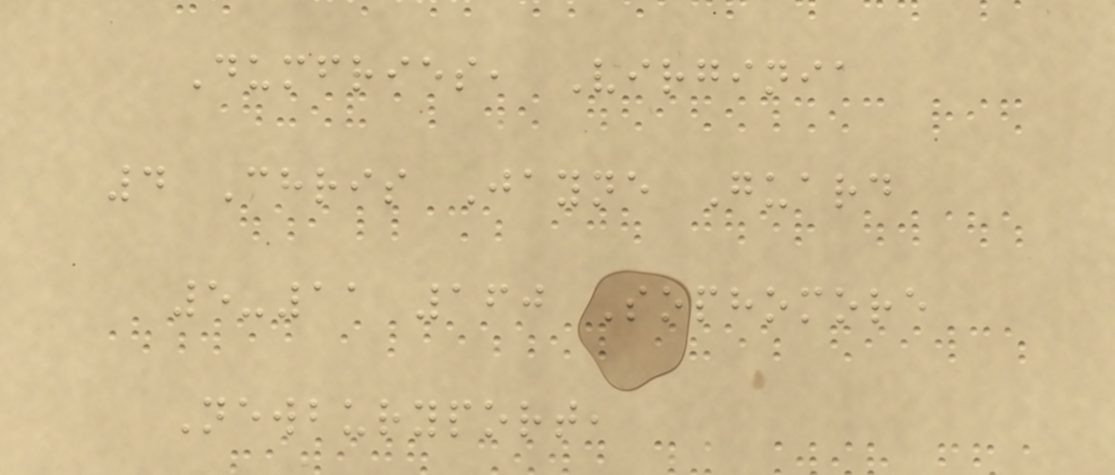Dumfries, Virginia
4 Chris Jayne Guard
5-11 160 Sophomore
Newburyport,
